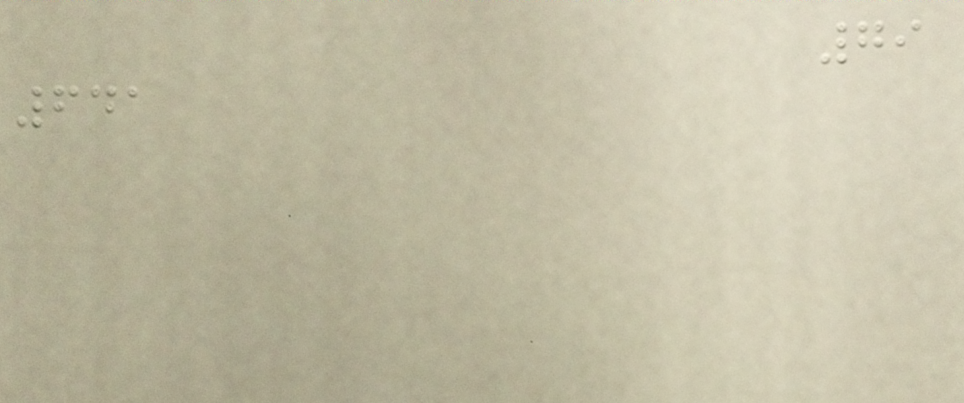79
641
